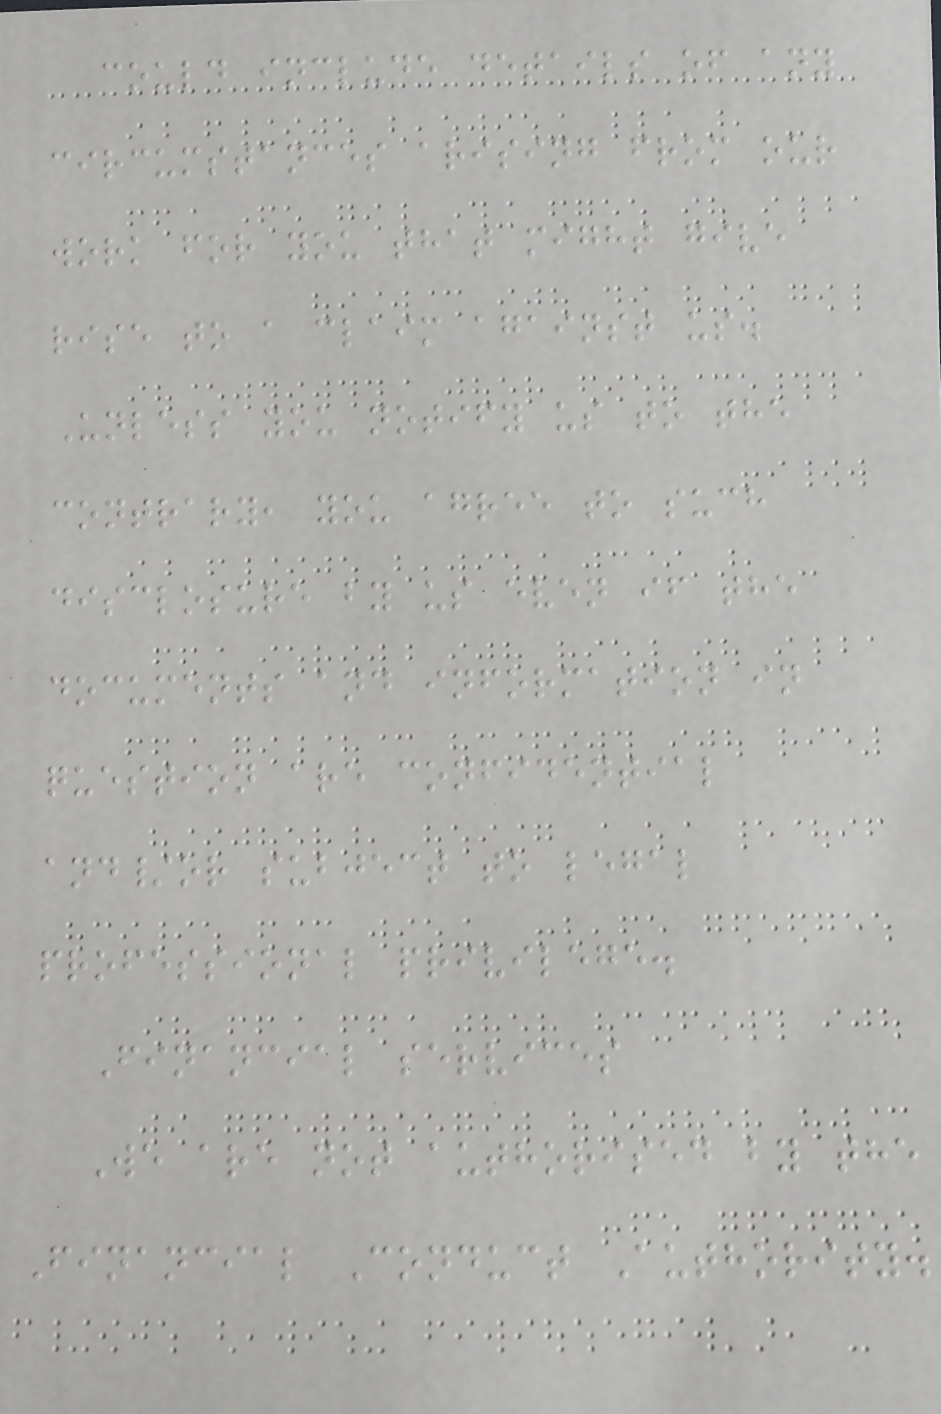could include details of any
circumstances arising from our
work for you that might give
rise to a claim against us.
Unless you notify us to the
contrary, you agree to such
disclosure by us even if the
documents and information in
question are confidential
and/or subject to legal
professional privilege.
Financial services
We are not authorised by the
Financial Conduct Authority.
